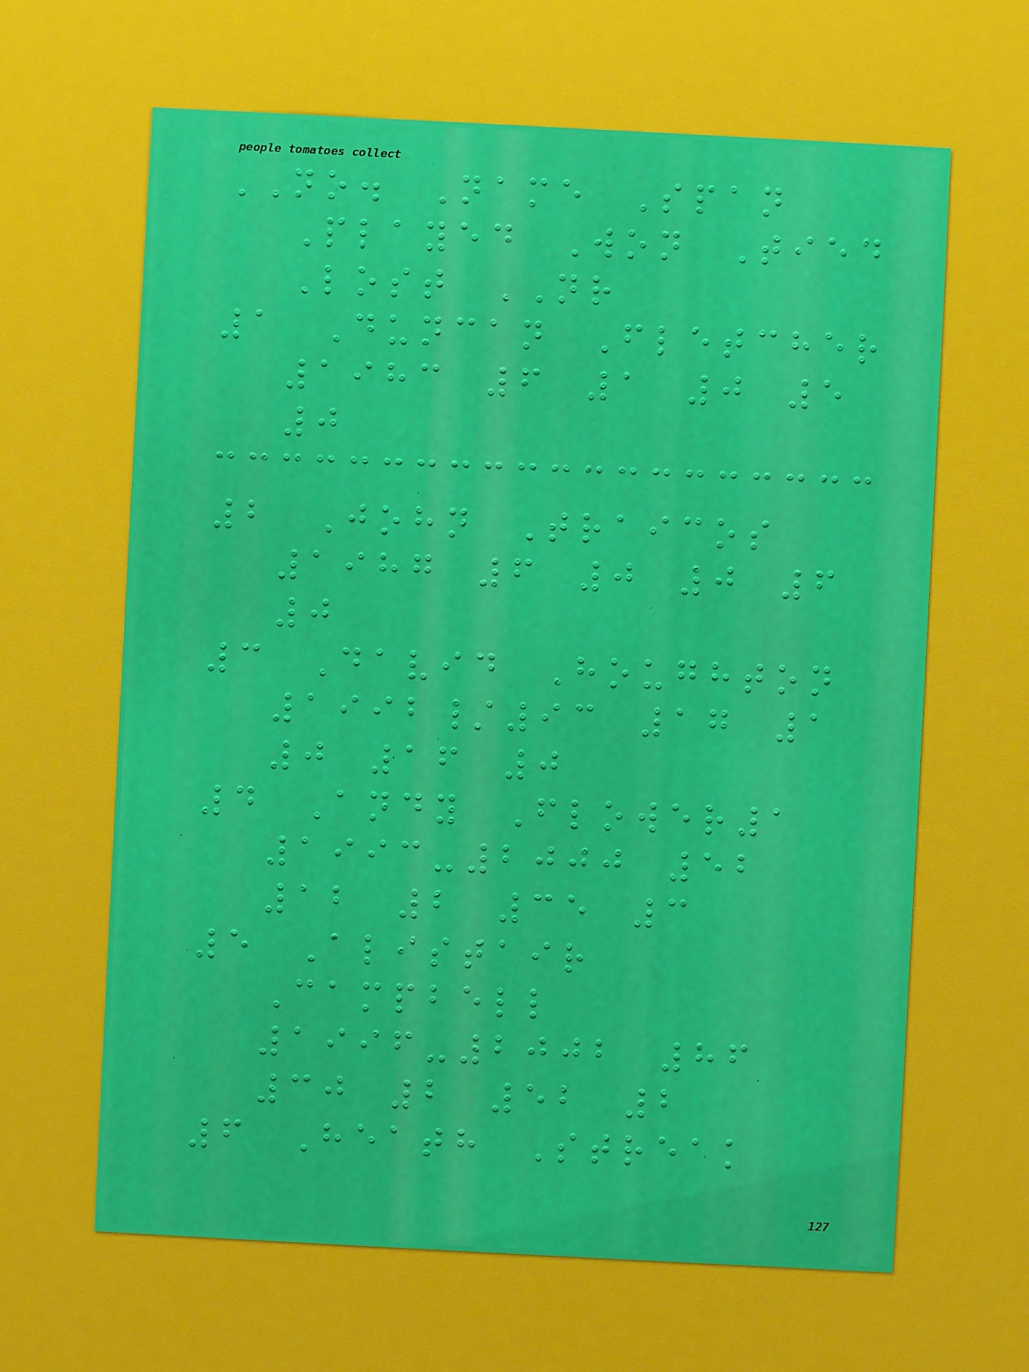NO. Name Span
Played Won Tied
Lost NR
1 Duncan Fletcher
1983 6 1 0 5
0
2 John Traicos
1987 6 0 0 6
0
3 David Houghton
1992/93 17 1
0 16 0
4 Andy Flower1
1993-2000 52
12 2 35 3
5 Alistair
Campbell
1996-2002 86
30 2 52 2
6 Heath Streak
